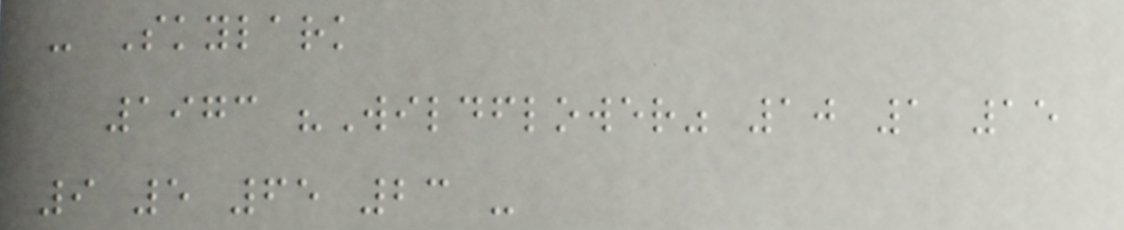- Skylark
1973 "Wildflower" 10 1 15
9 5 65 23 -
